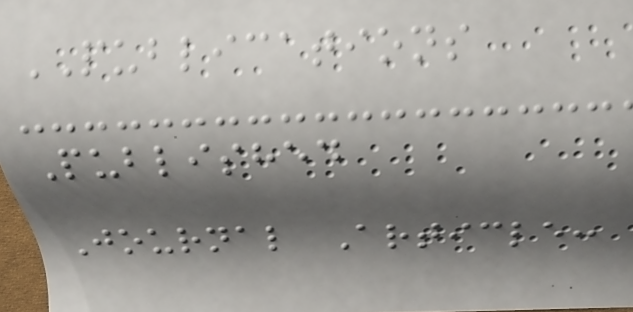PUBLICATIONS
Published
Journal Article:
